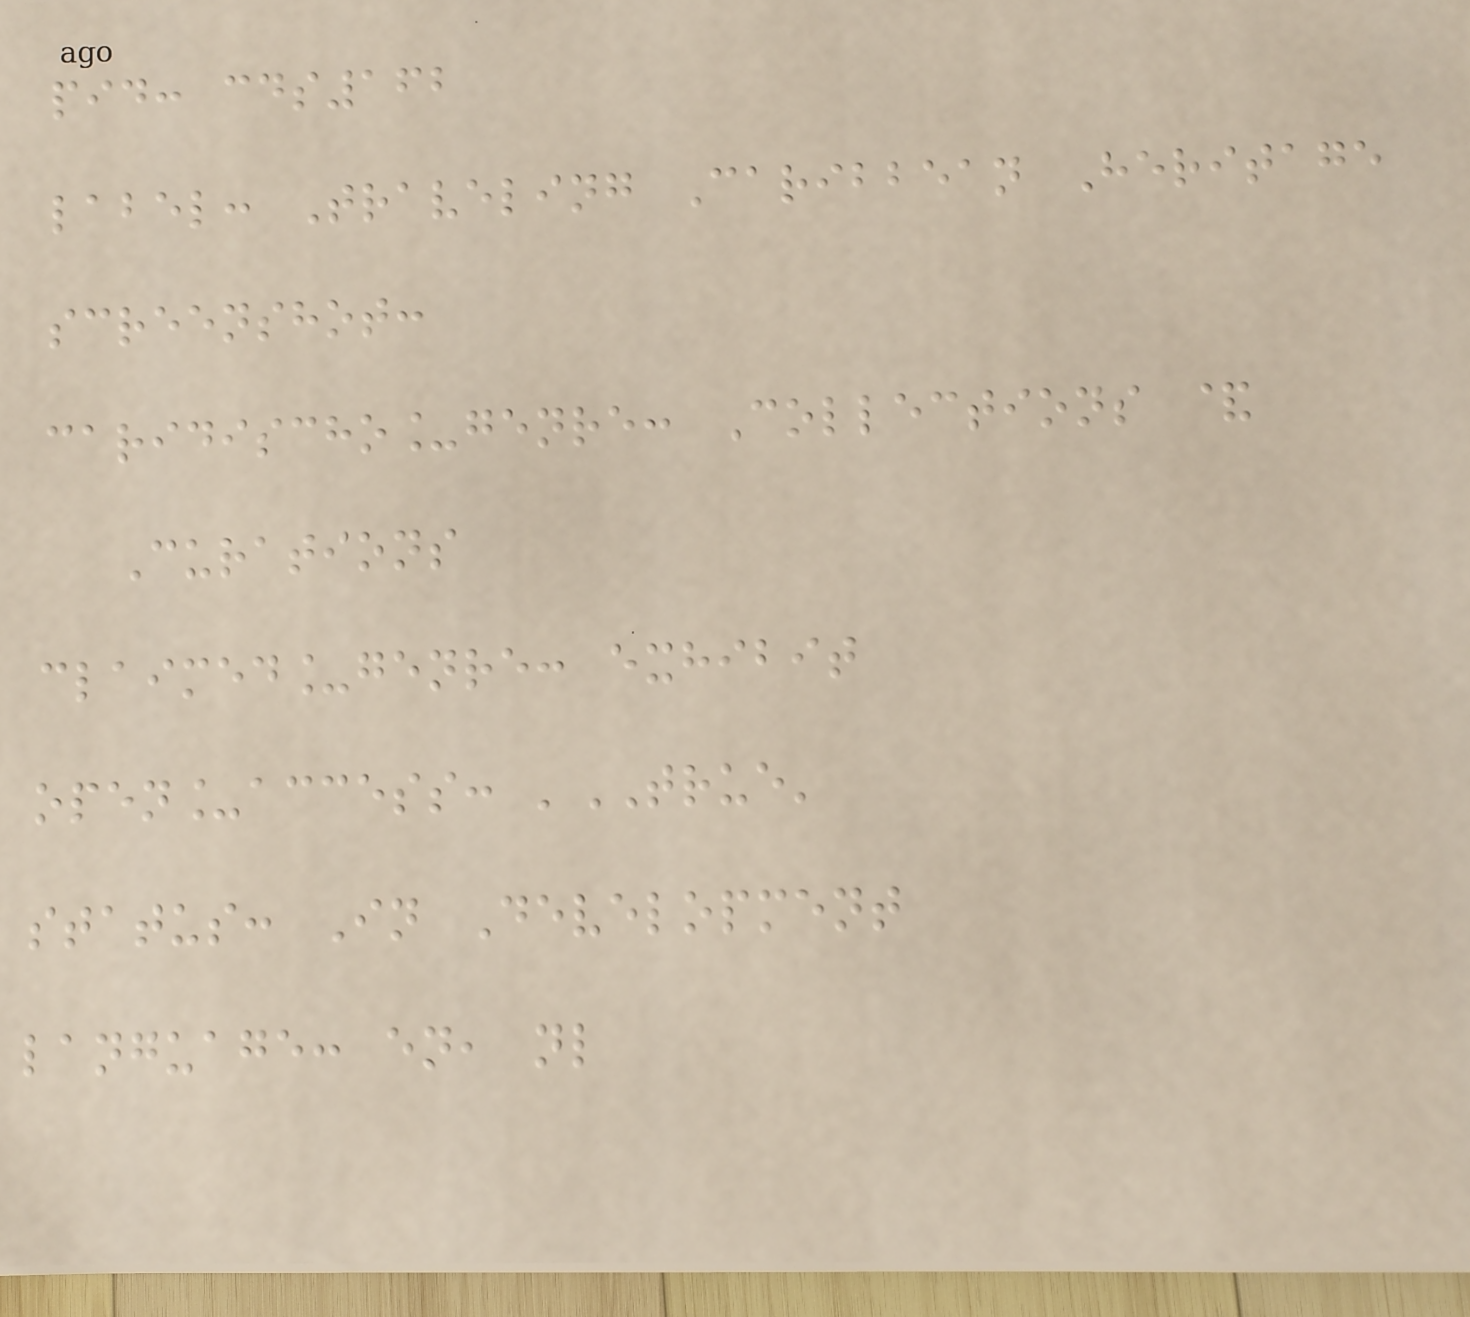pid: cds162
label: Traveling Caribbean Heritage
screenshot:
caridischo_genre: Collections &
Curations
claimed_genre: exhibit
open_access: 'TRUE'
status: In Development
language: en, nl
